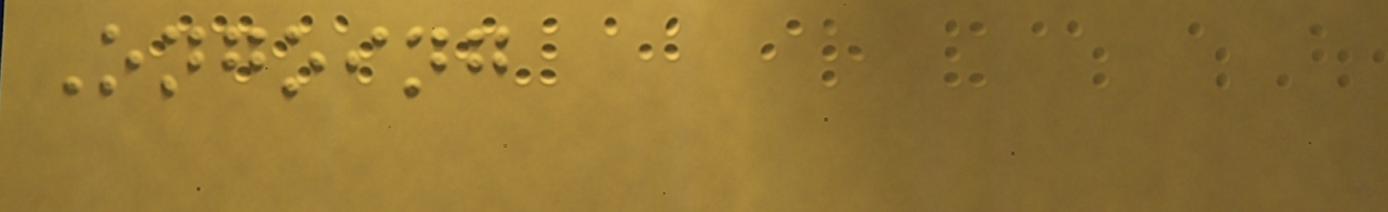Ongoing
